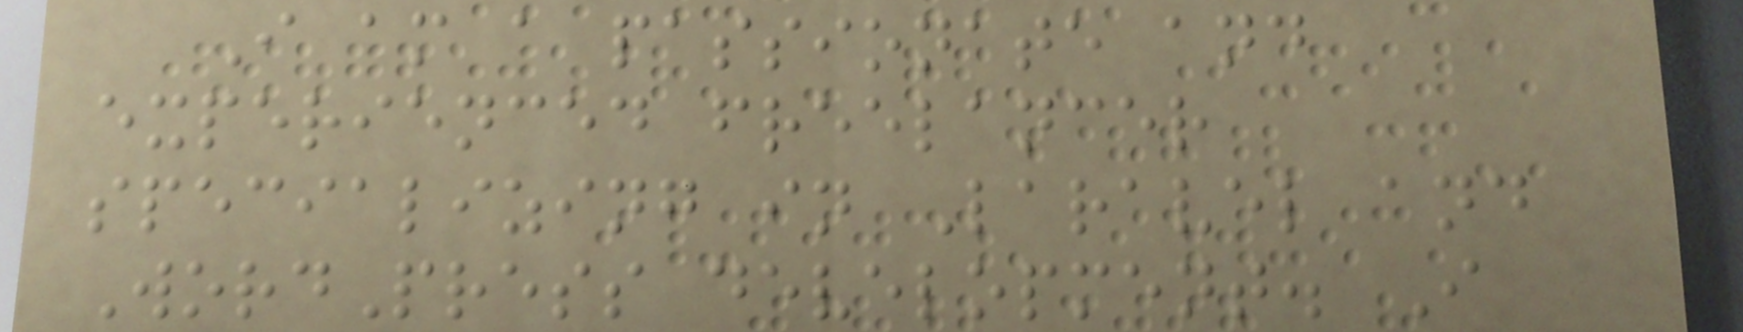I am a passionate and
experienced freelancer
specializing in Laravel and
WordPress development. I
